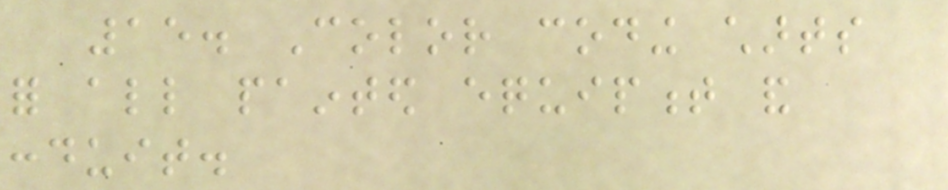15. Color coding charts
for all painted equipment and
conduit.
